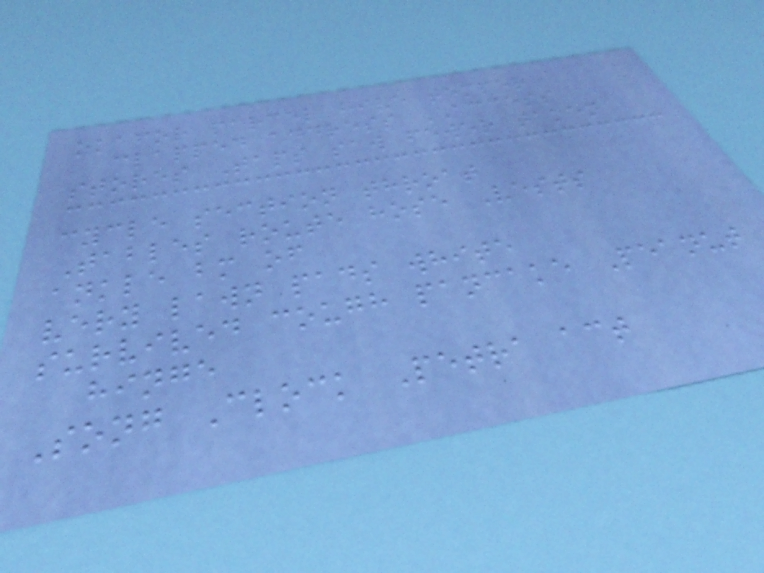okafor parcel hive temper
clapped address ACCESS
stores Taps saw fewer taken
cycle section throat
Tables route hose Vests
ankle bm of
very lawn pads white
survived cough pancake Peanut
hinge
Song Clock Petra act
